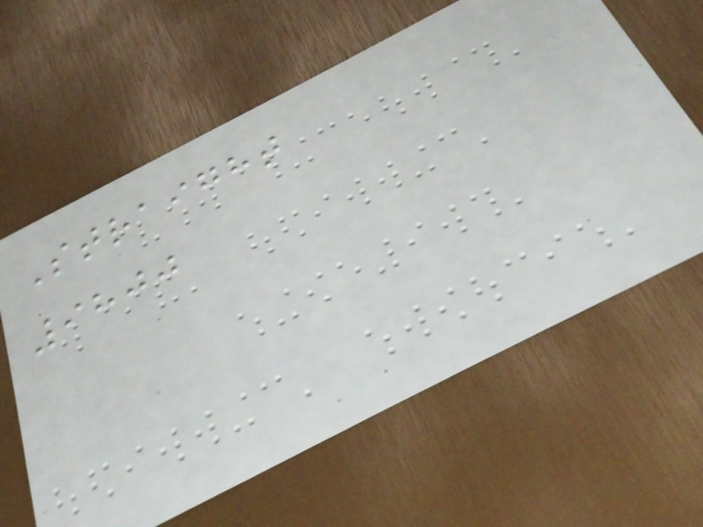Straight
9800
